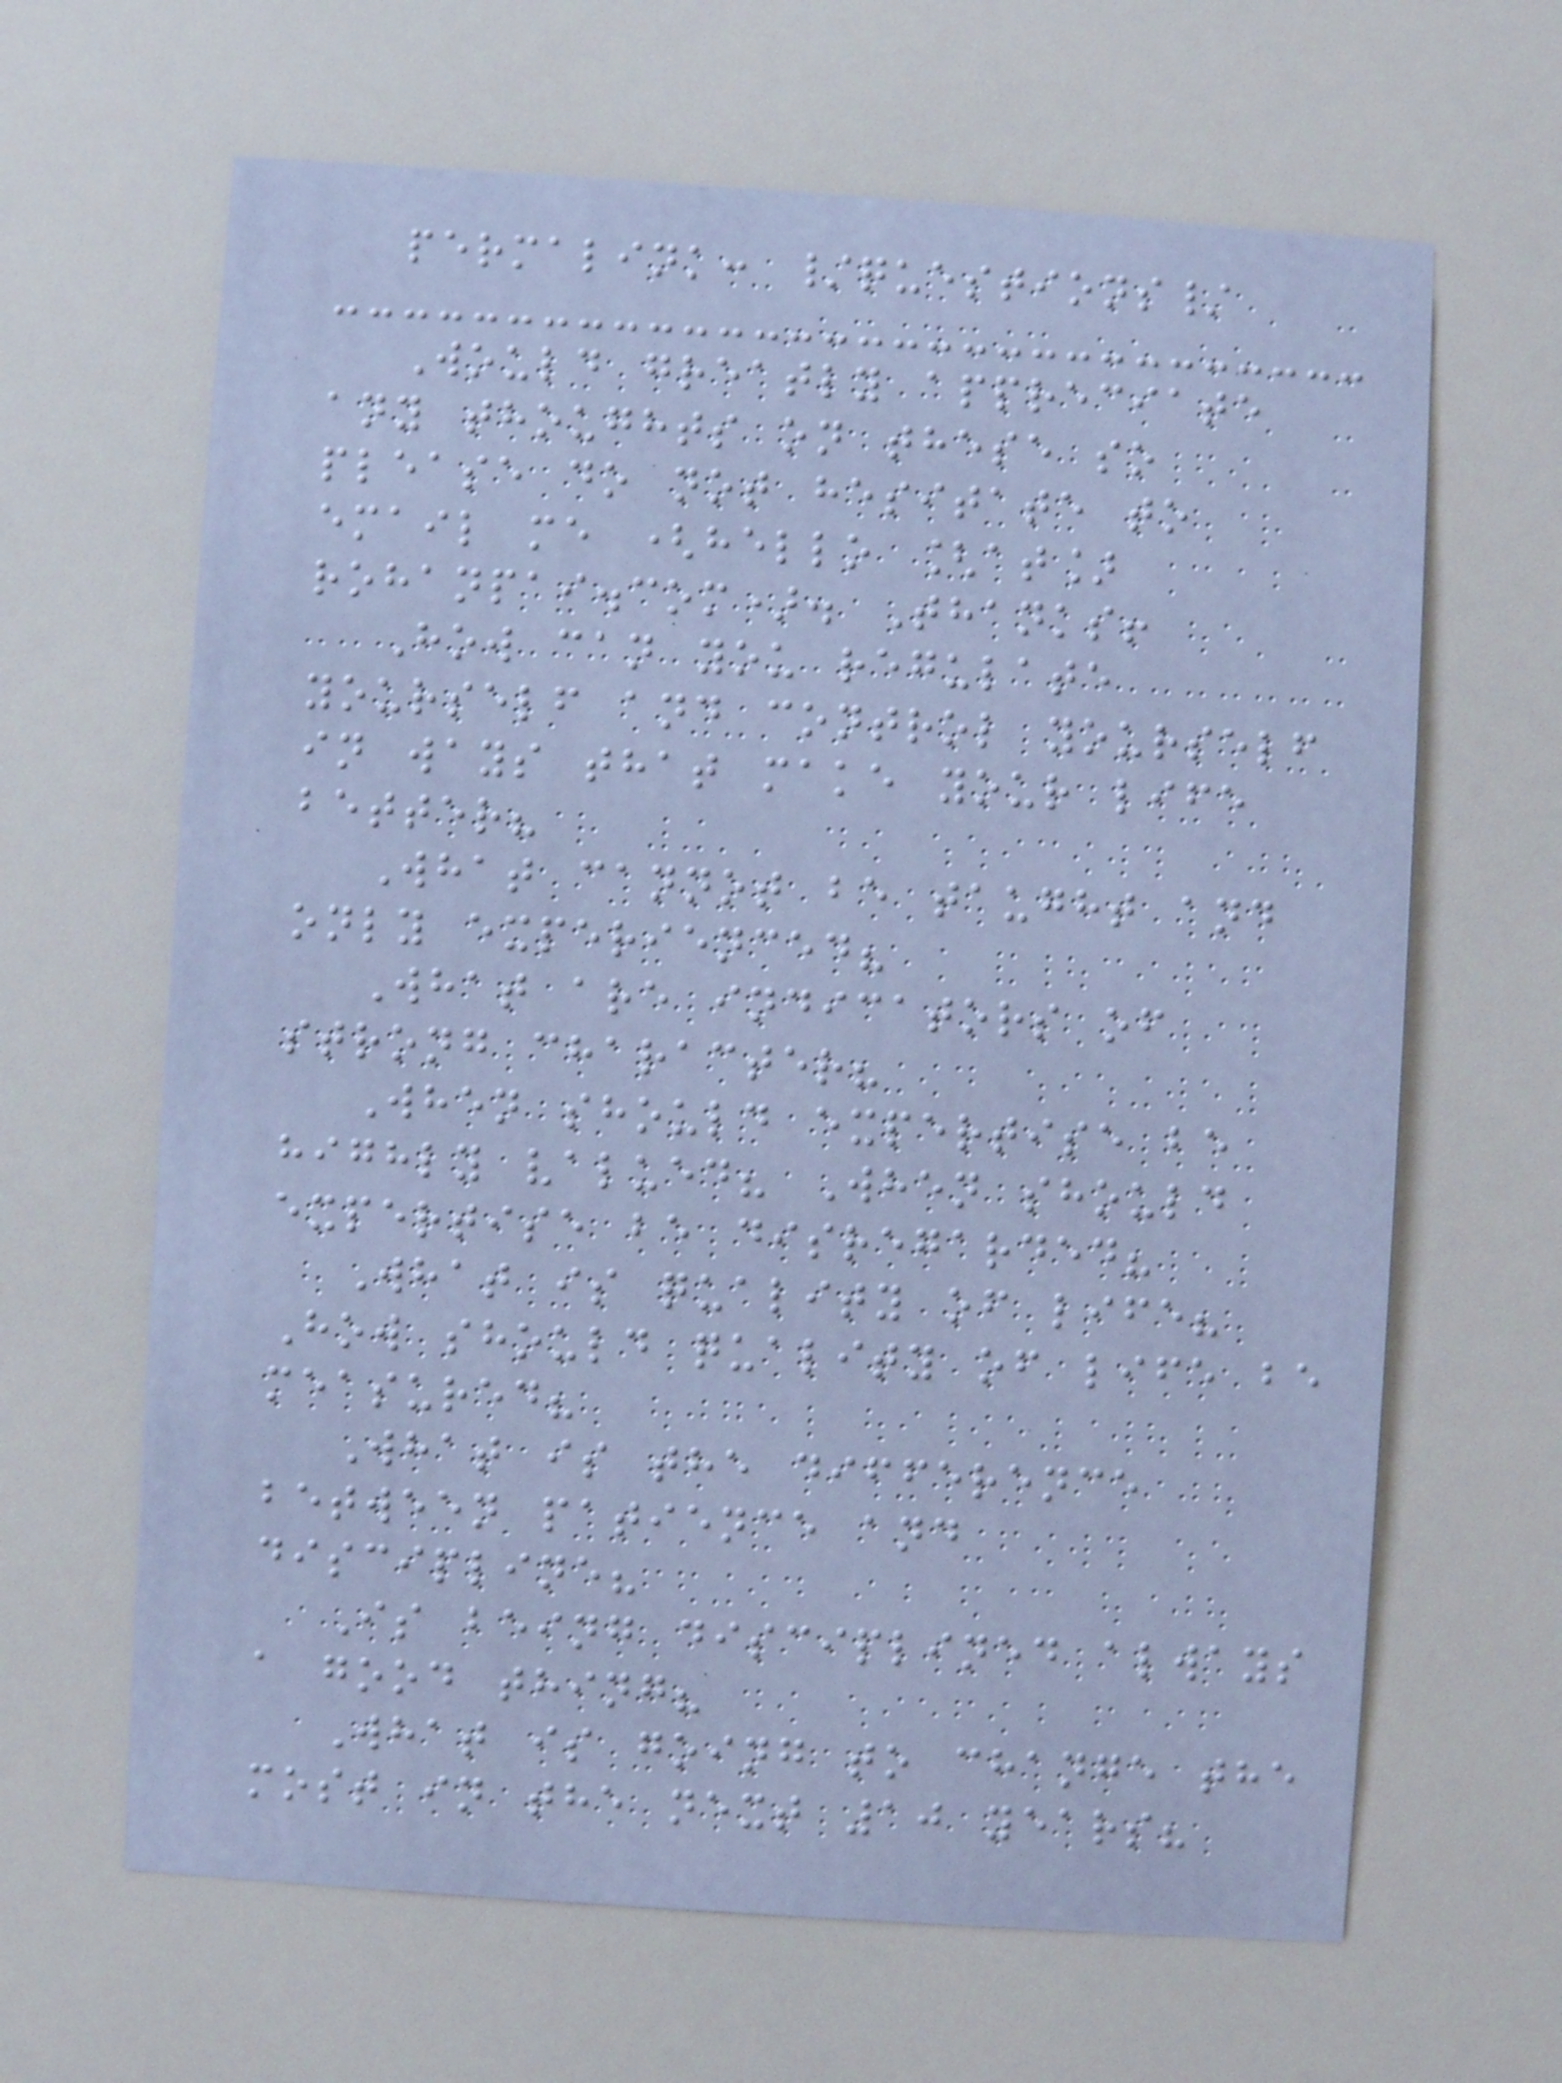permalink: /questions/
Would greatly appreciate
any thoughts on these so
please do not hesitate to
email me (hello [at]
rohanpai.com). Thanks!
How can you regulate
yourself and control yourself
in ways that make your life
better?
What cannot be taught and
only experienced?
What are indicators of
strong character?
When should expertise be
highly valued? When should
expertise be disregarded?
What is quality of life?
How should quality of life be
measured?
What is the difference
between patience and
discipline?
Is being disciplined always
a good thing?
What is going to change the
most in the next 10 years?
